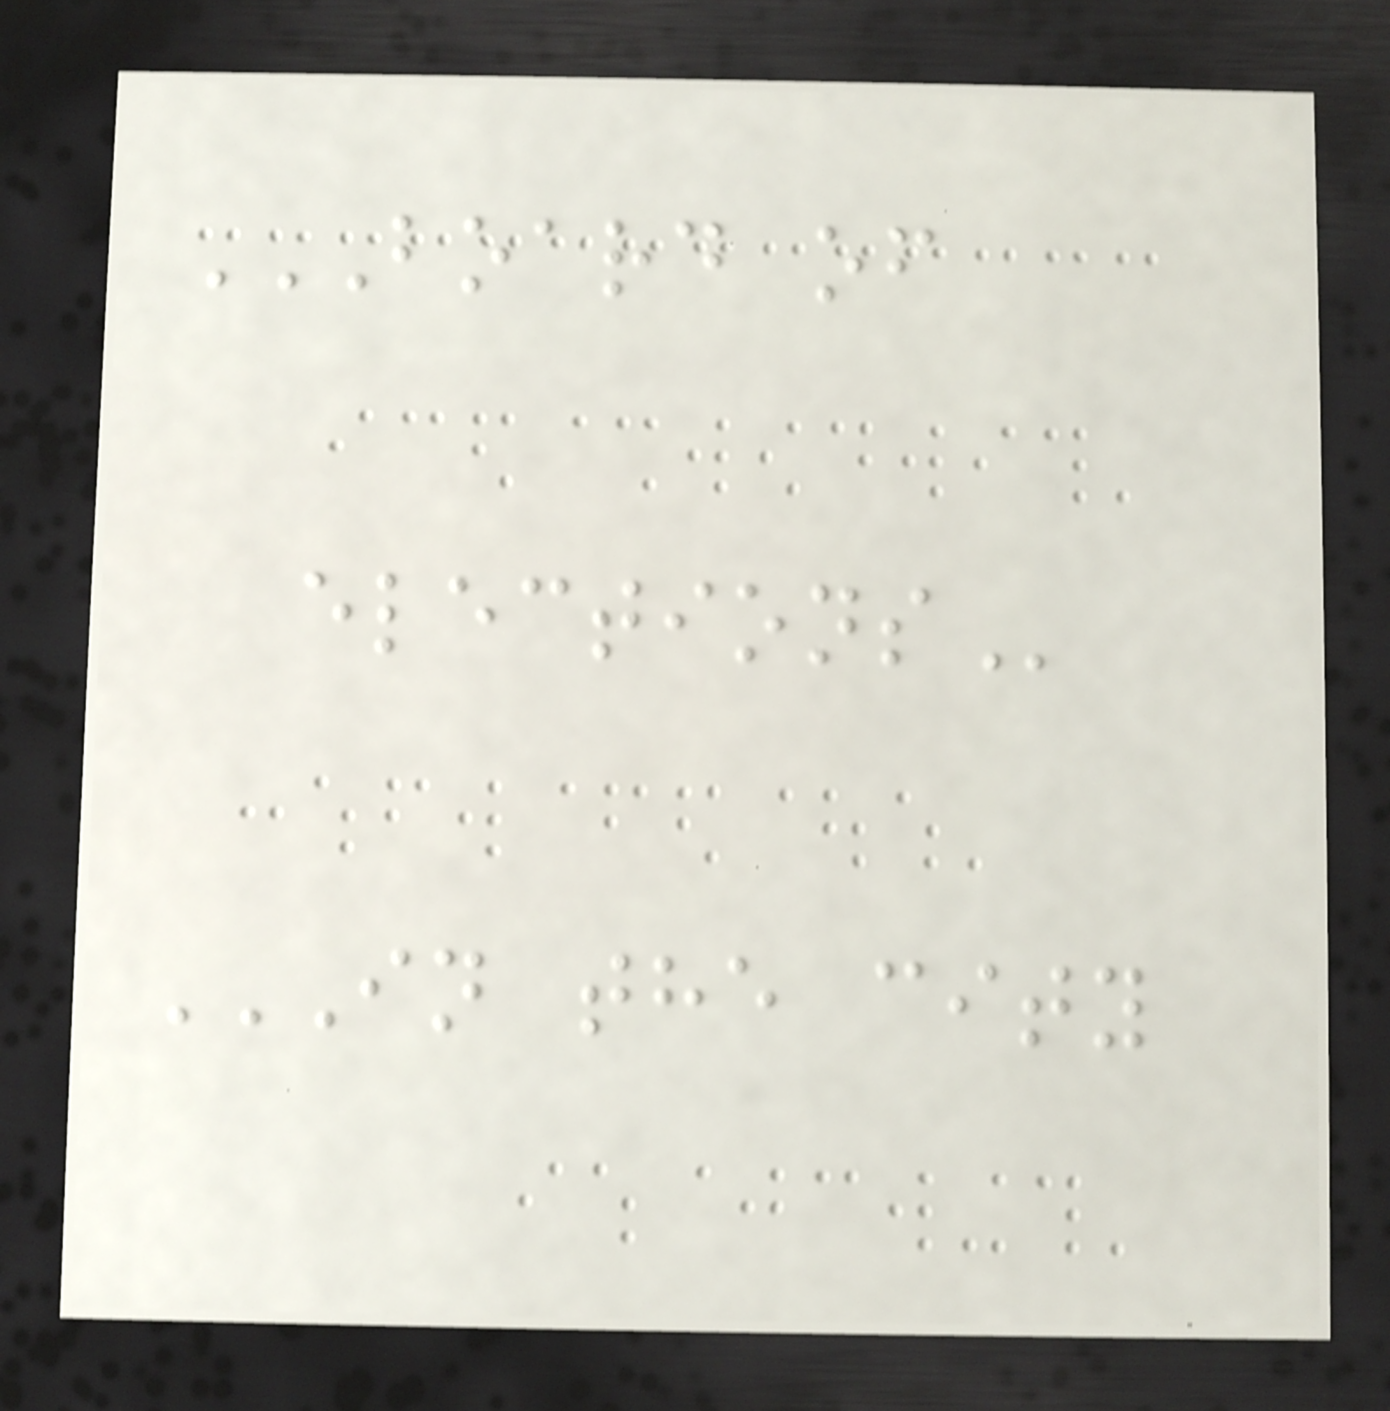BOARD OF
ELECTIONS
IN THE CITY
